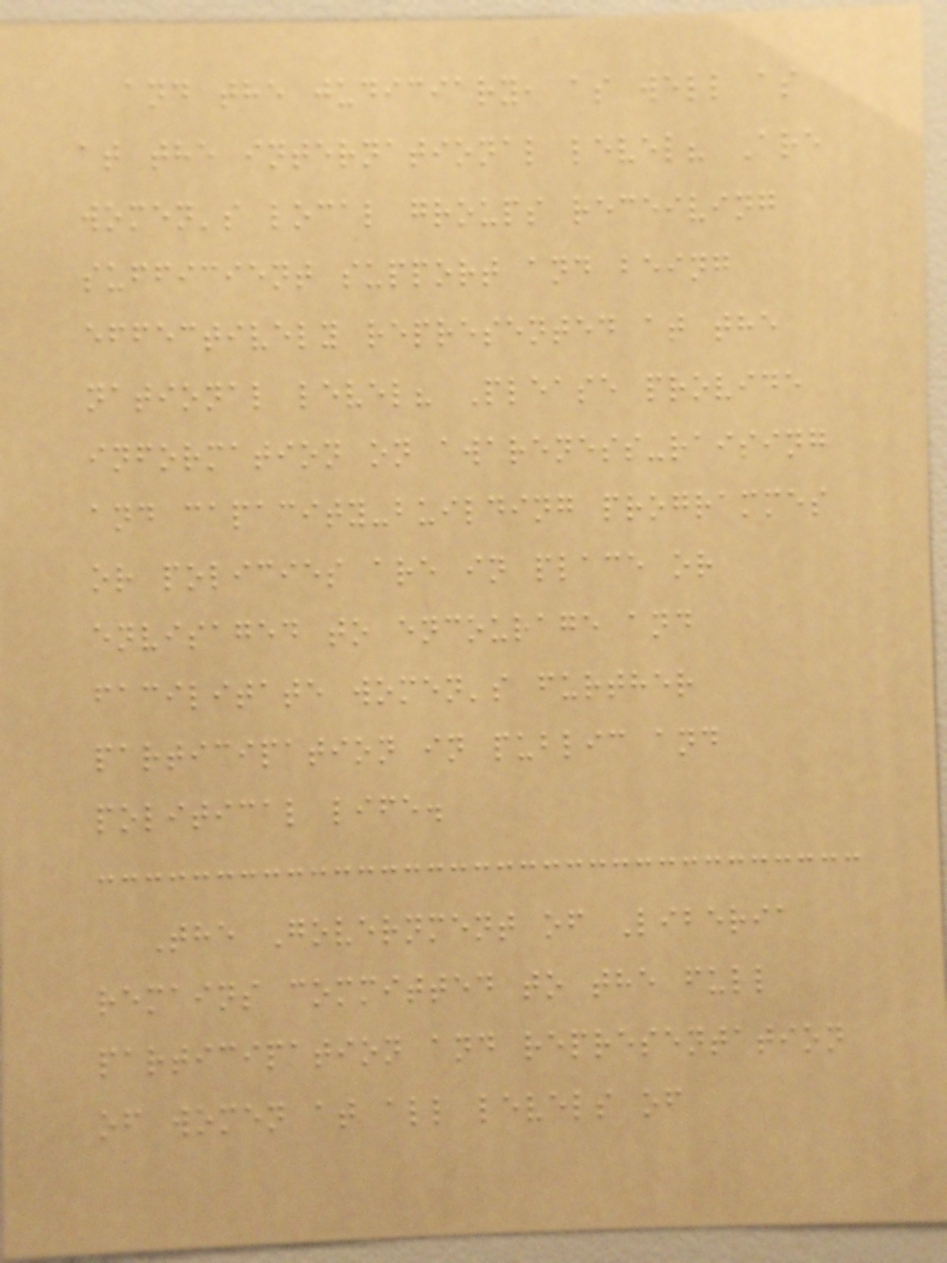and the judiciary, as well as
at the international level? Are
women's local groups receiving
sufficient support and being
effectively represented at the
national level? Please provide
information on awareness-raising
and capacity-building programmes
or policies are in place or
envisaged to encourage and
facilitate women's further
participation in public and
political life.
The Government of Liberia
remains committed to the full
participation and representation
of women at all levels of
